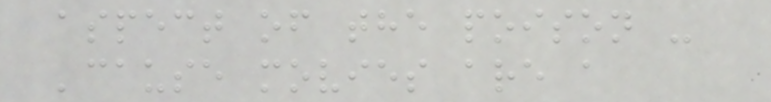aspect of the poison -
'cause movies are a
